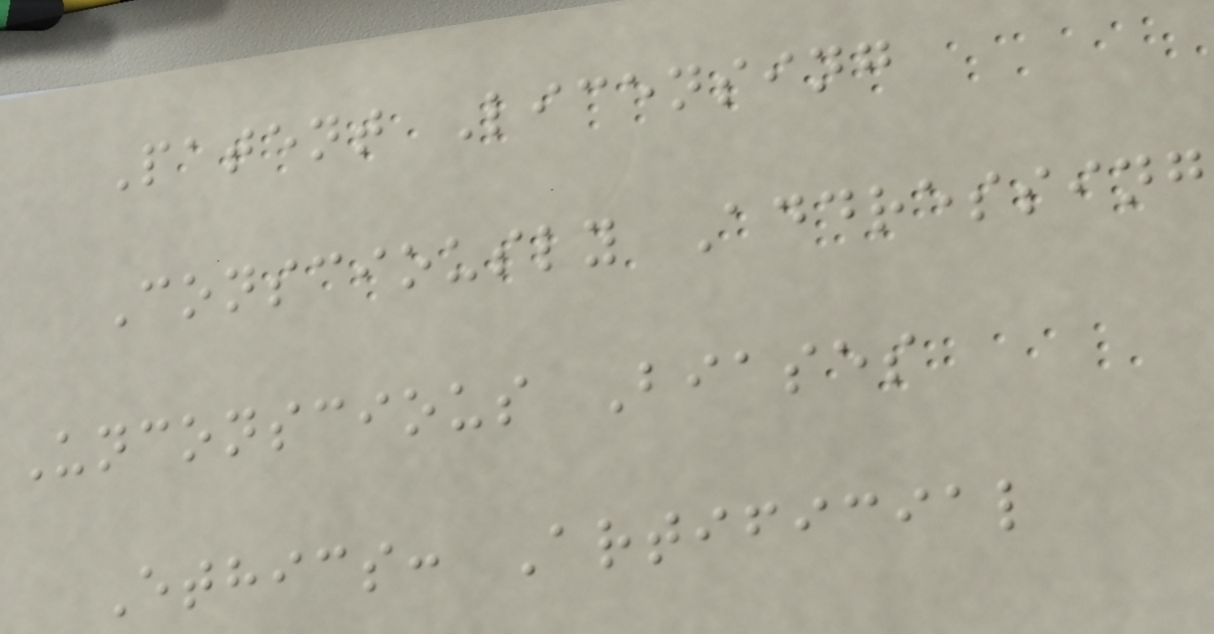Patent Licensing
Consciously Addressing
Unconscious Biases
Ethics: Artificial
